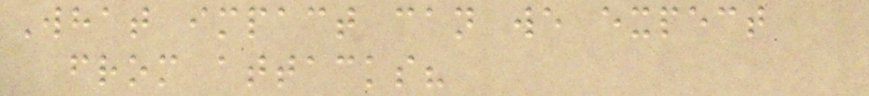What impact can we expect
from attacks?
